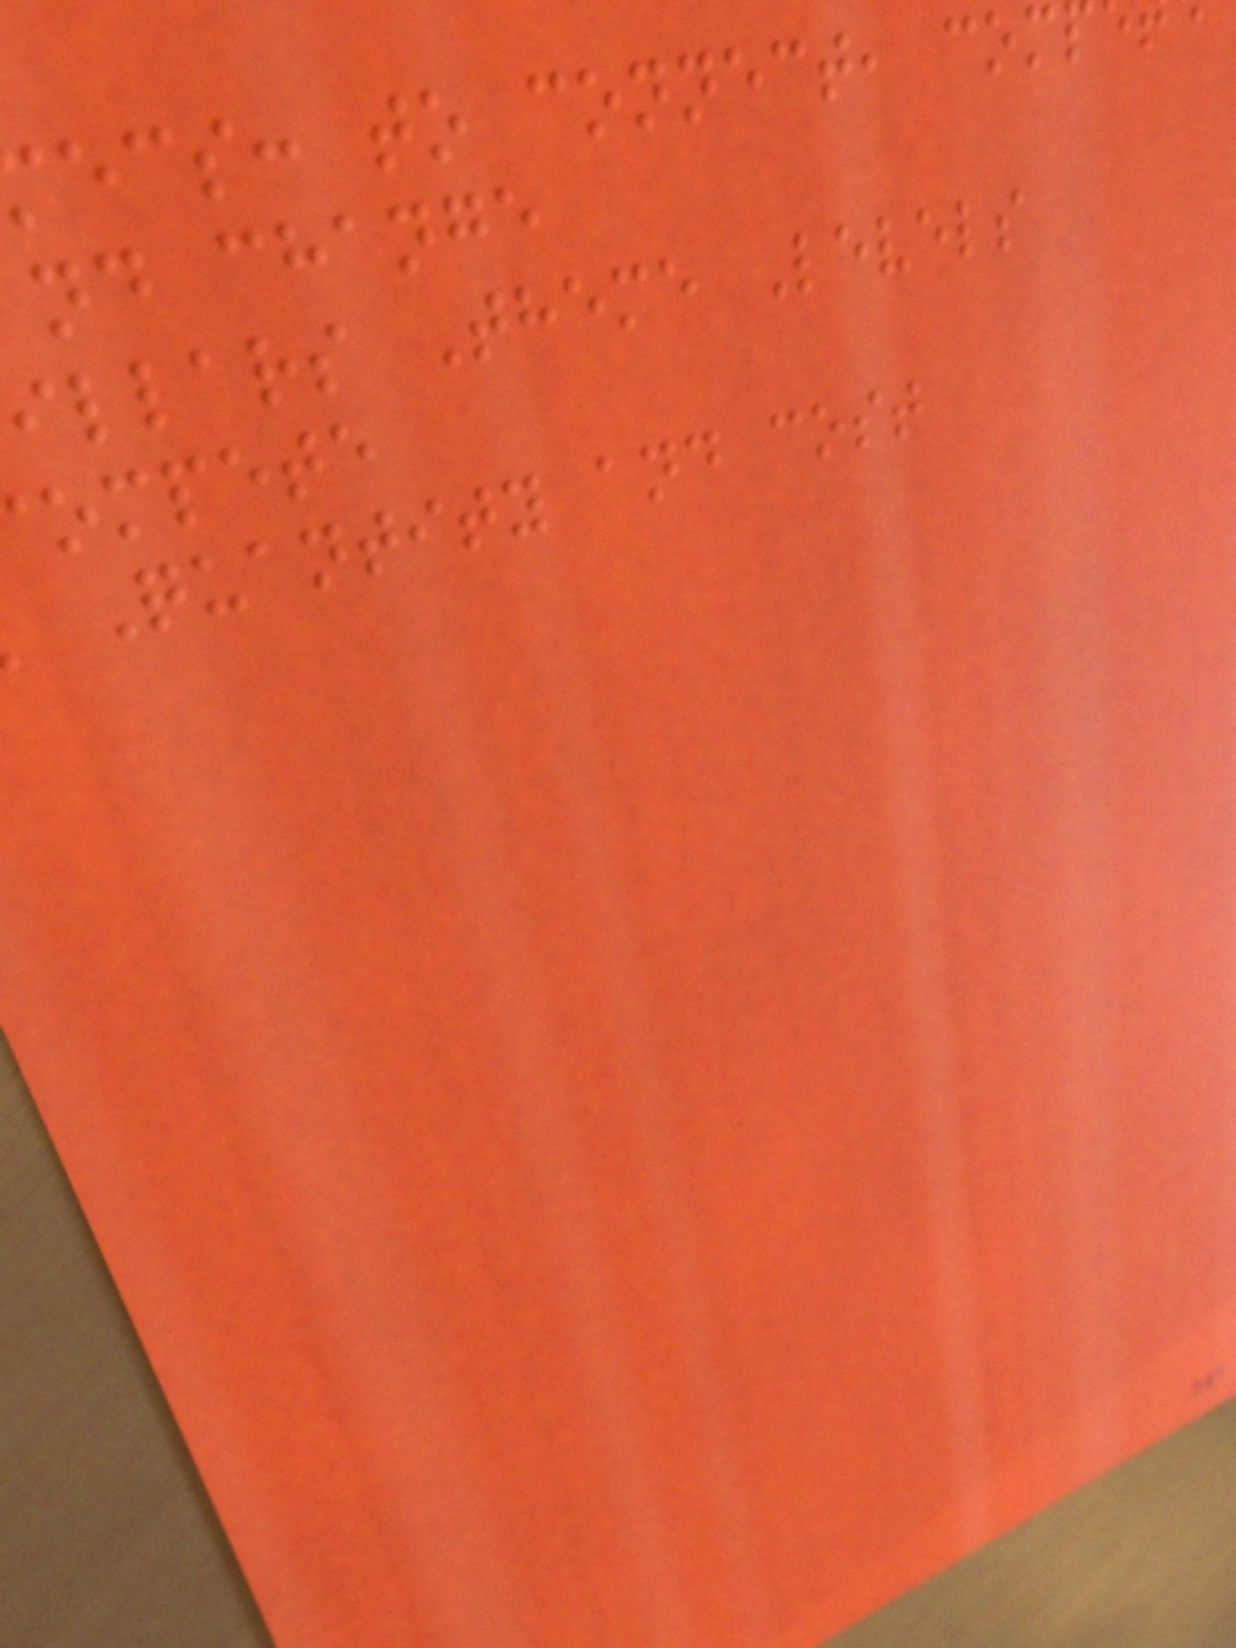ecs: to connect, com
nd change
illars Theme Levels
ompete
Quantity and cost
